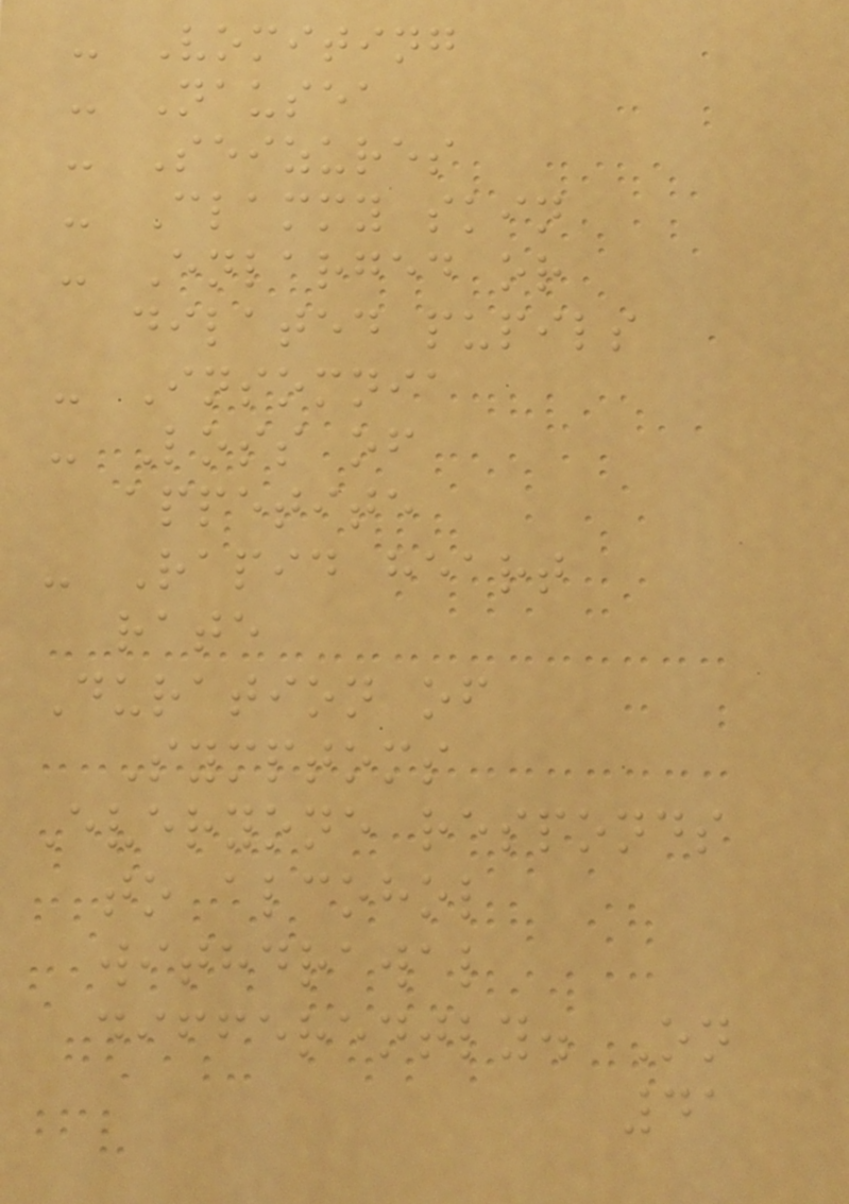- Vomiting
- Nausea
- Seizures
- Clammy skin
- Enlarged or
dilated pupils
- Insomnia
- Loss of
appetite
- Rapid heart
rate
Duration of
Symptoms
Everyone responds
to alcohol
withdrawal
differently. On
41
